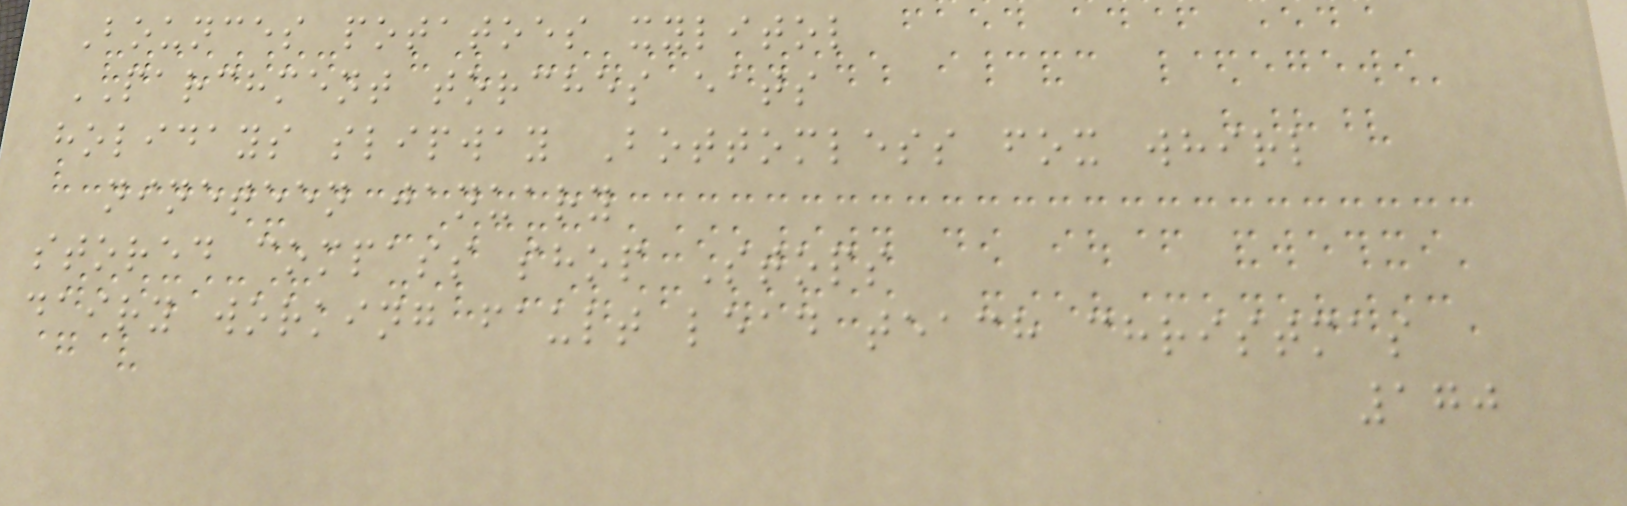Bounces potatoes xylitol
PARCHMENT torches eats
holidays slipway Bottomless fox whirl
nineteen january
stored compass shop Stops
dairy working fault lead teach christmas
170
